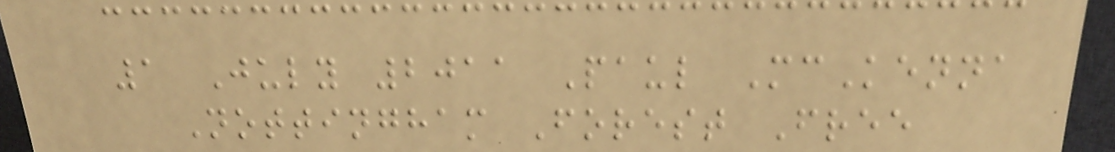1 July 2011 Paul McKenna
Nottingham Forest Free
